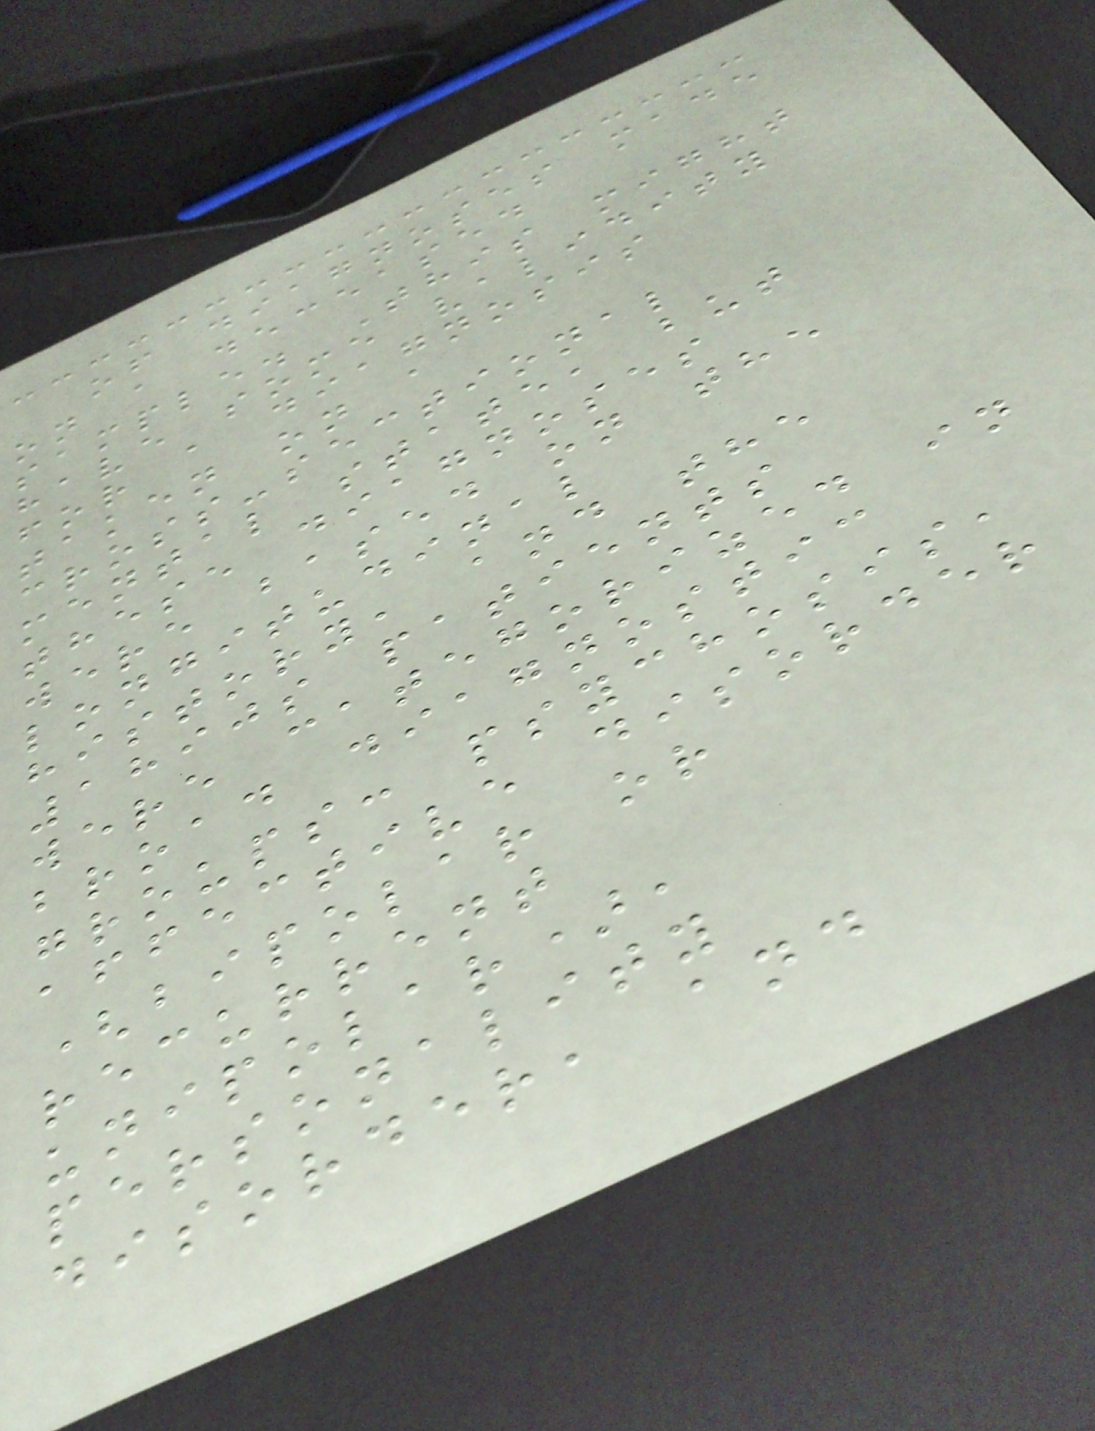of diagnoses made
on a deceased
sample. This might
have some validity
for a diagnosis
taken on a
cross-sectional
mental state, but
these diagnoses
were based on the
longitudinal
history, and the
1890s patients
were categorized in
broad diagnostic
groups: psychosis,
affective disorder
(bipolar or
recurrent
unipolar),
personality
disorder, and
